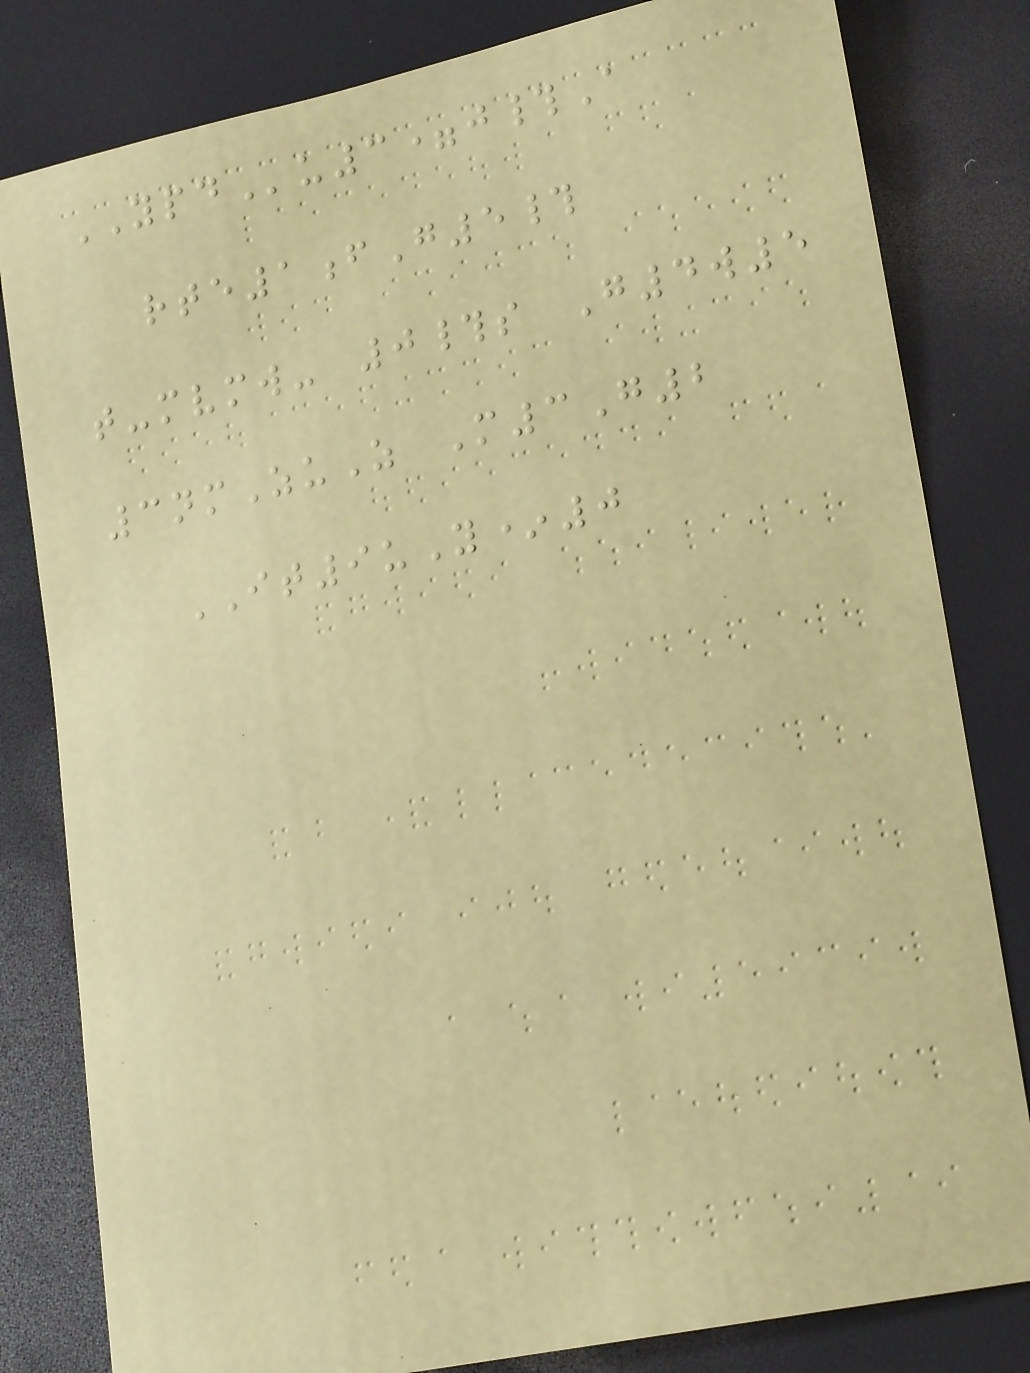YPDu3=j#A
rte1fG5#
t-mvmw- 0#s G4w5
3nmZuZ M3G2
IT9uY*0
